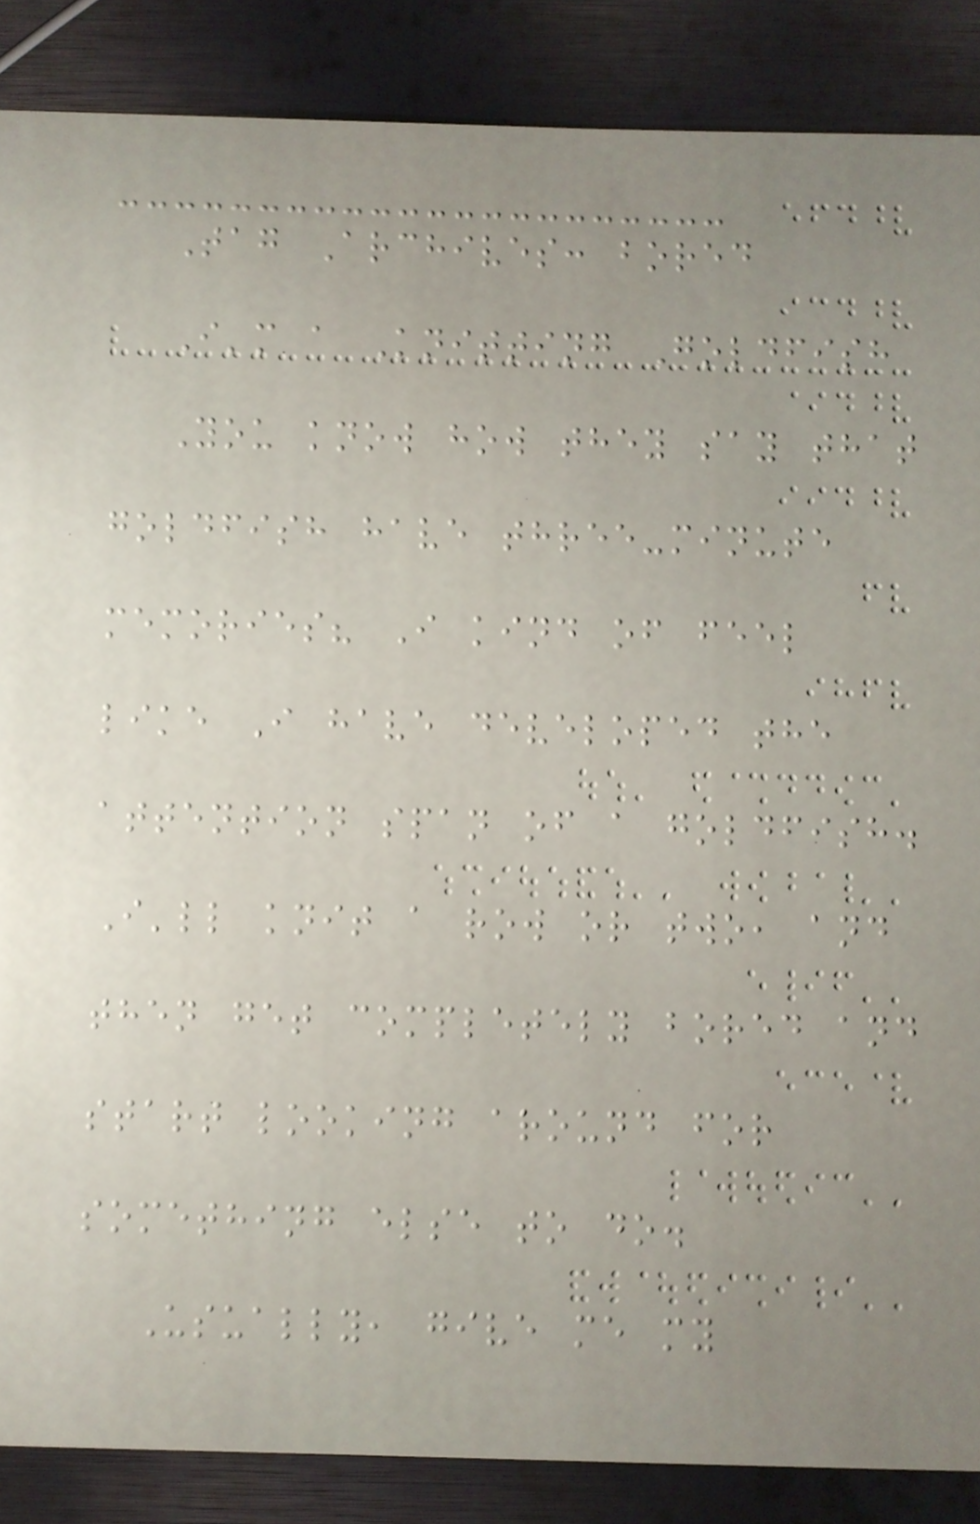Tag Archives: bored
I'm a Knitting Goldfish
You know how they say that
goldfish have three-minute
memories? I kind of feel
like I have developed the
attention span of a goldfish.
I'll knit a row or two, and
then get completely bored and
start looking around for
something else to do.
Usually, give me my
